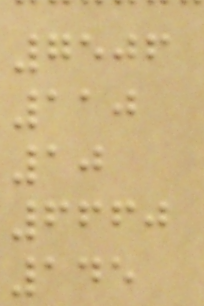7506
110
10
6660
145
